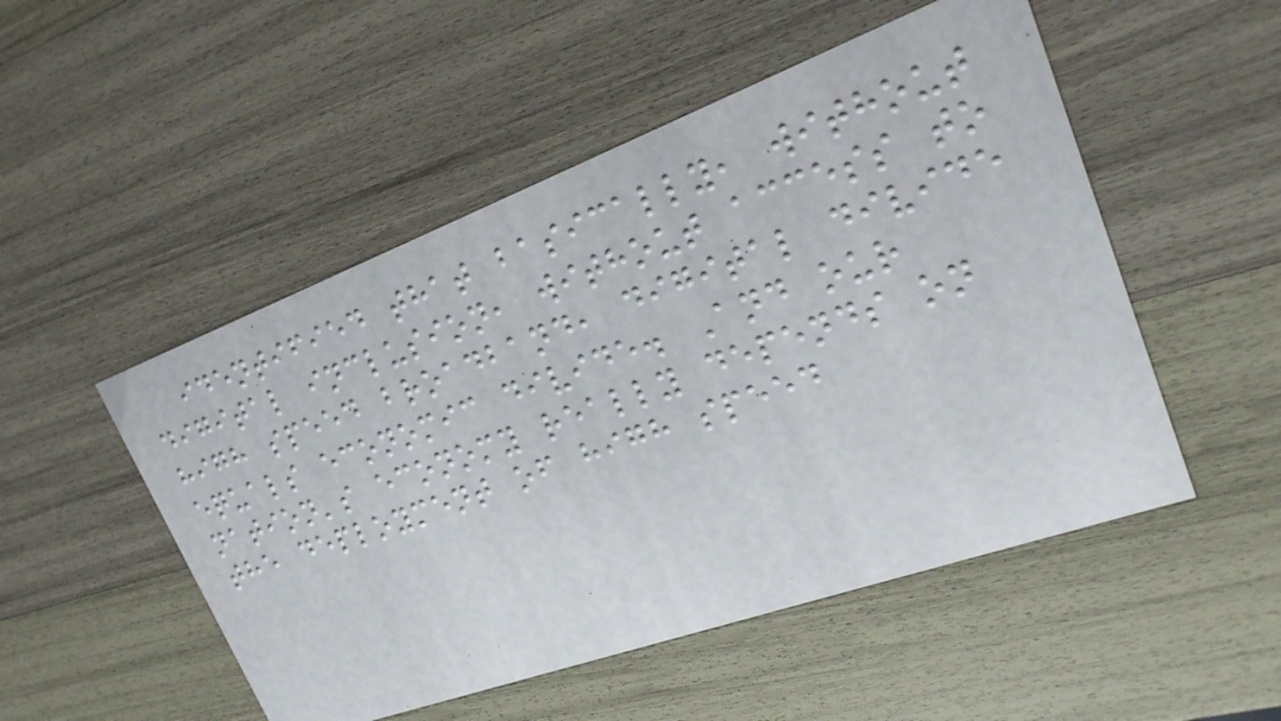identified that basically, without
digital inclusion, without access to
high speed broadband, digital divide
equals economic divide. And our
nation's economy really depends on
the deployment of high speed
